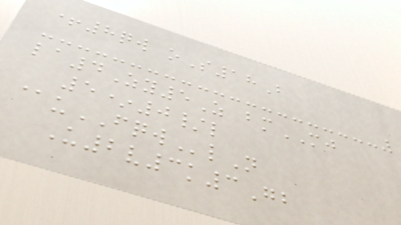+8qw oS18B
la4Zy5Z bmMJ
5*0/l
@uFQWlN
U2v3k3Gb
